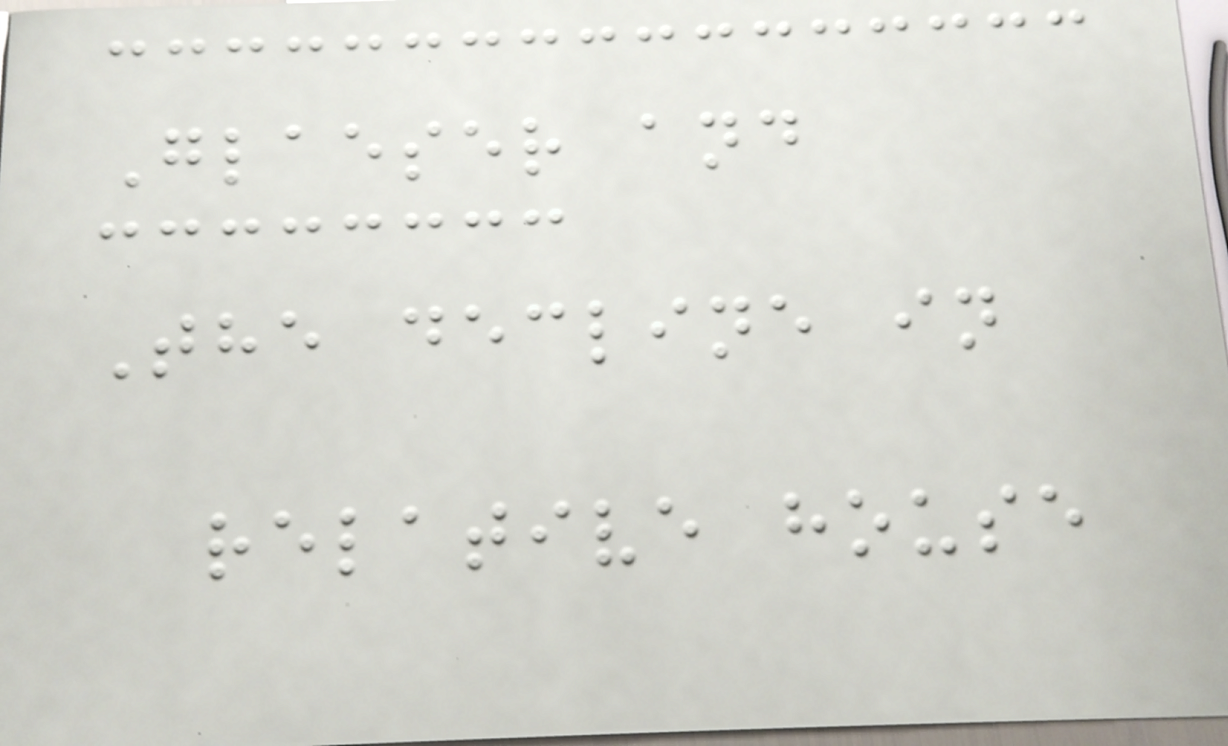Glaeser and
The decline in
relative house
